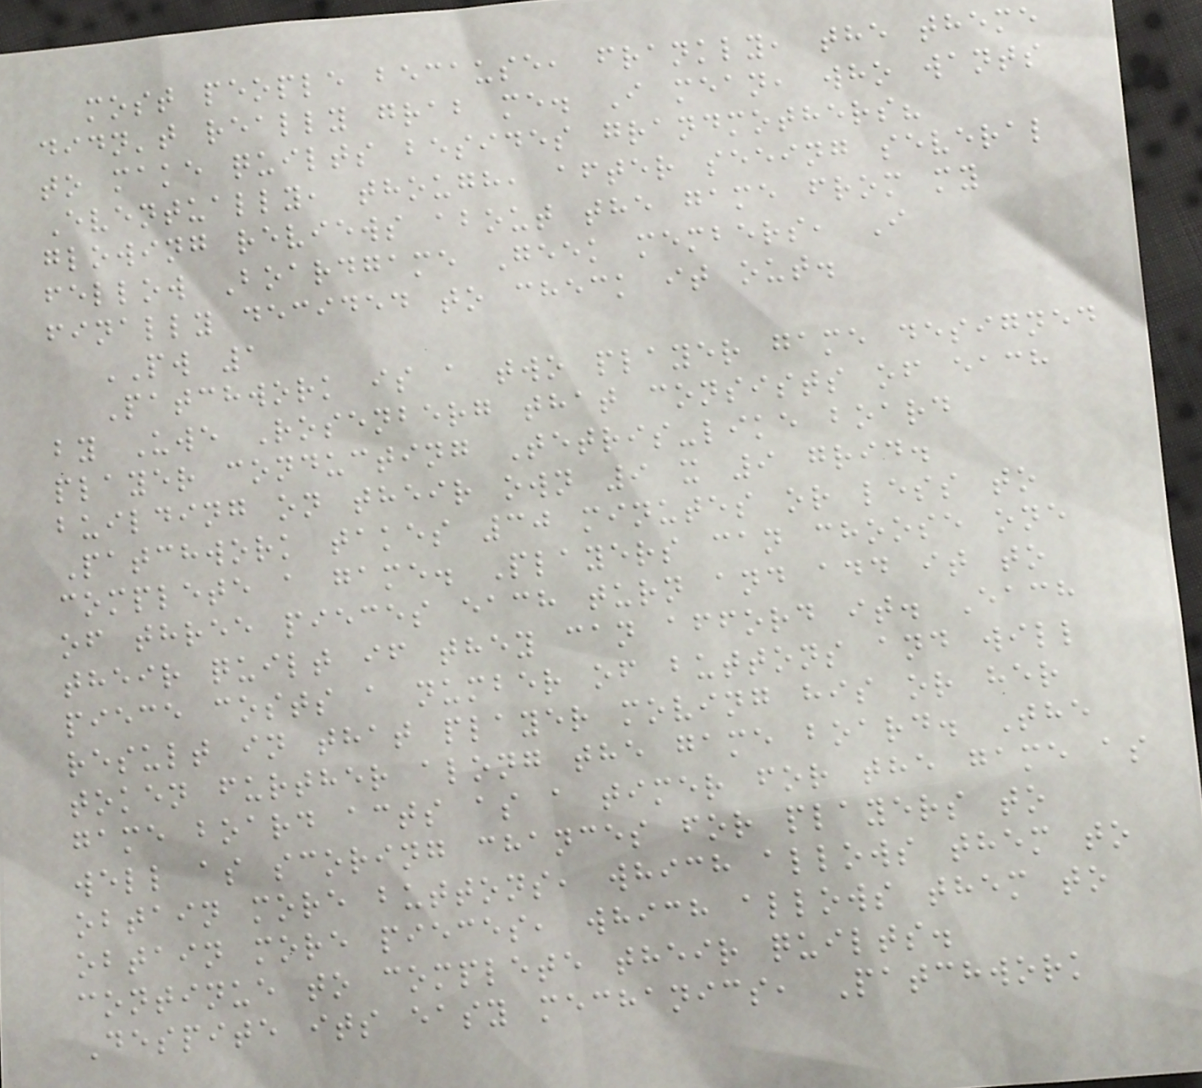most people because, frankly, the theme
didn't really grab me. I mean, who wants
to make quilts besides grandmothers?
Eventually, though, after seeing several
glowing reviews about the game from my
fellow Boardgame Geek members, I
finally decided to check it out.
PW 1
Patchwork is a two player game designed
by Uwe Rosenberg that consists of each
player conducting Tetris-like board
building on their own 9 x 9 grid.
Patchwork takes 30 minutes or less to
complete a game. Players can choose one
of three pieces each turn and add it to
their quilt if they can afford it. Each
piece costs a number of buttons and will
result in that player moving his or her
token further along the game board. The
game board acts as a timer for the game as
well as scoring chances for players to
obtain more buttons, which allows them to
obtain more pieces, which allows them to
continue to complete their quilts.
Despite its easy mechanics, Patchwork
